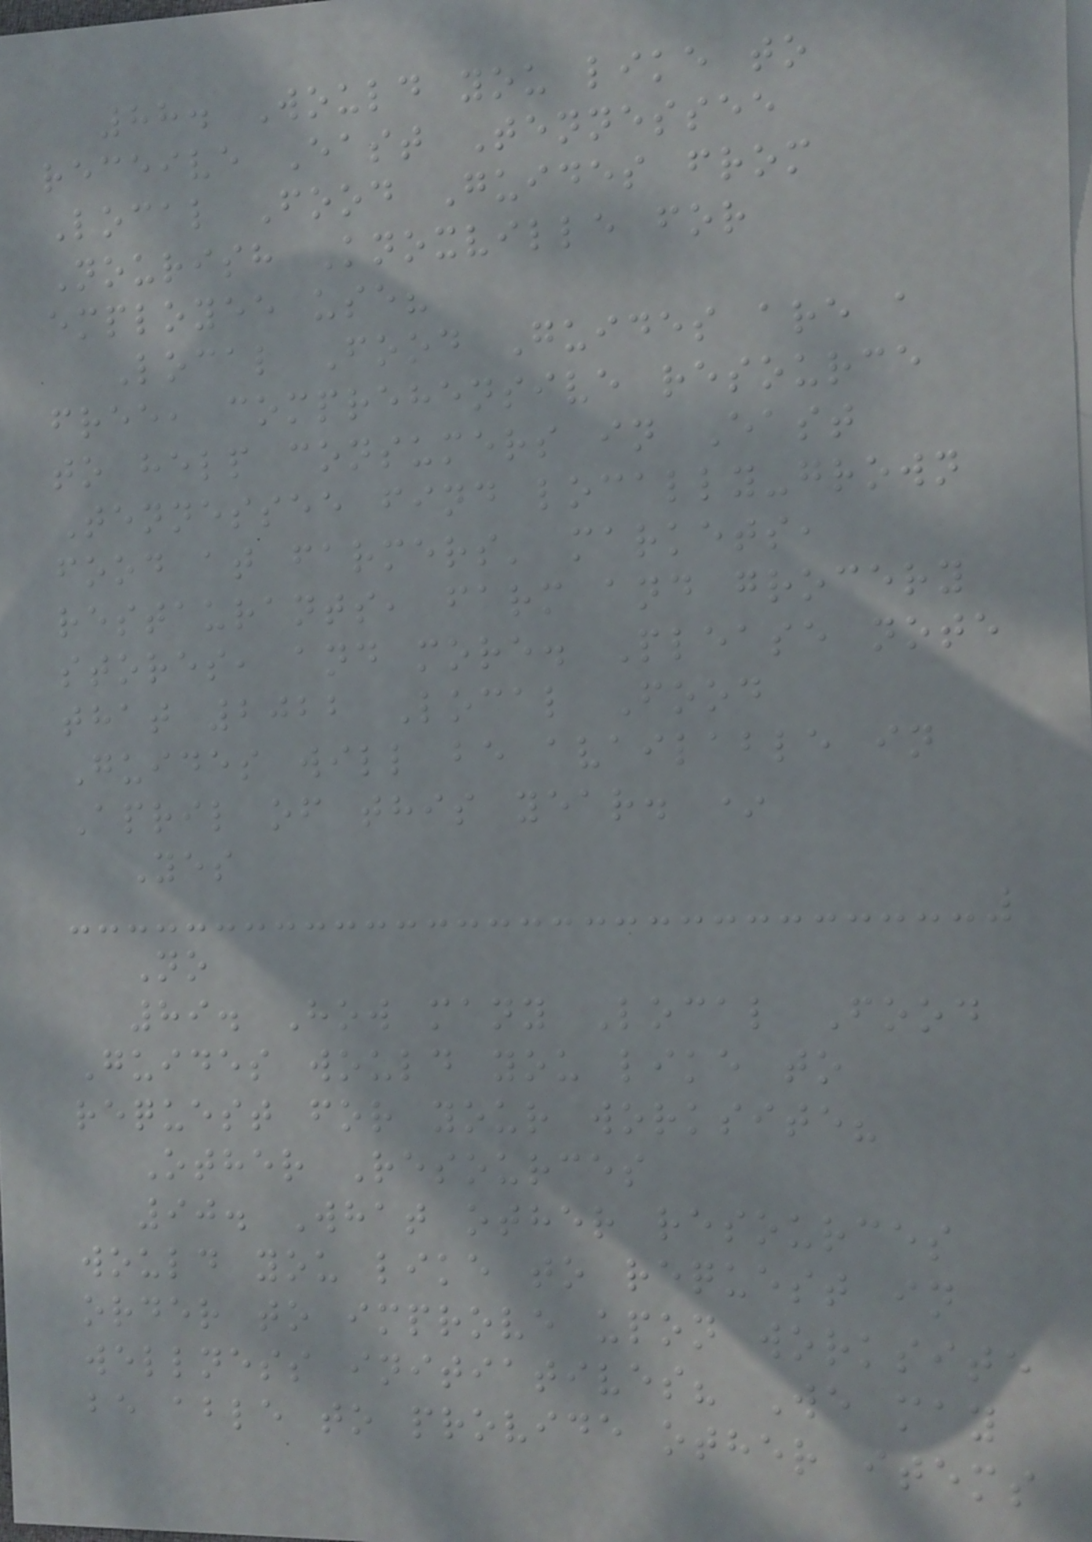88. Would you like to
receive East Tennessee
Local Food Guides from
Nourish Knoxville for
employee use?
Local Food Guides are a
free, comprehensive resource
to help consumers in East
Tennessee find locally-grown
food at farmers' markets,
restaurants, farm and grocery
stores, and more. Please note
that 2022 Local Food
Guides will be available in
April of this year. *
Yes
No
89. How many Local Food
Guides would you like to
request for your worksite?
Other Resources
90. What other resources
would you like to request in
order to improve upon worksite
wellness initiatives? We may
be able to provide other items
